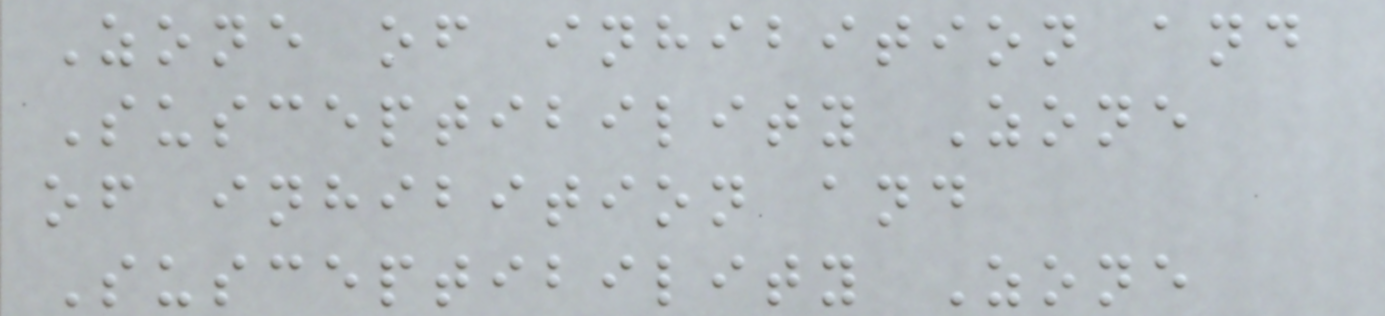Zone of inhibition and
Susceptibility Zone
of inhibition and
Susceptibility Zone
